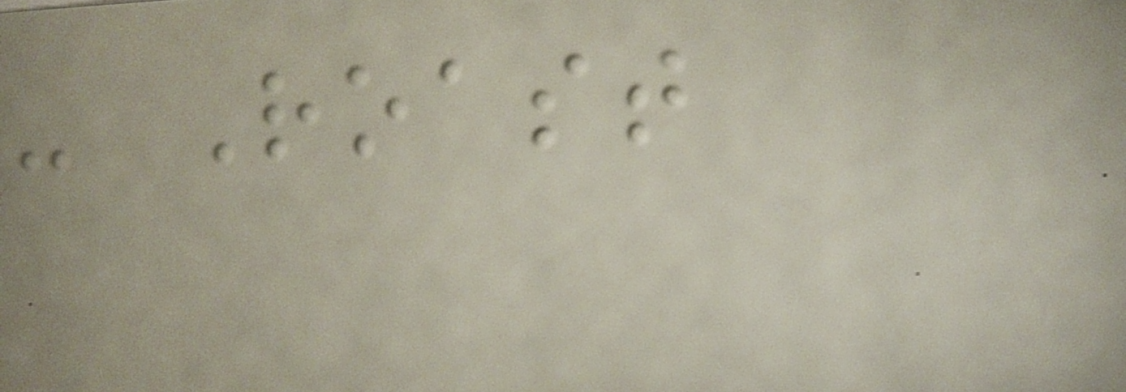- Roast
